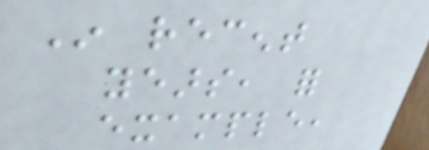In recent
years, for
example,
